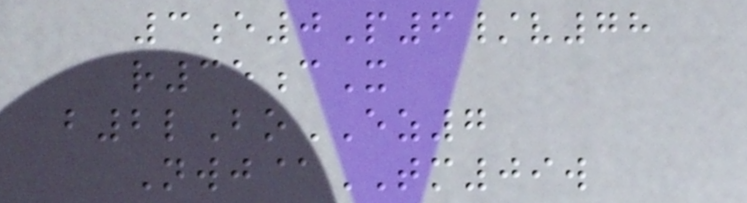3e0P6/v78
r35cX
b2lBoEZ7
Nwj@TM09w
